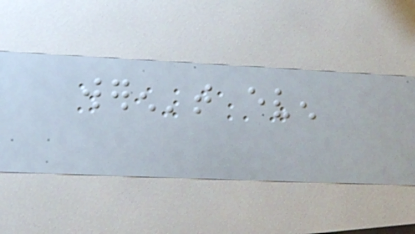weren't even
